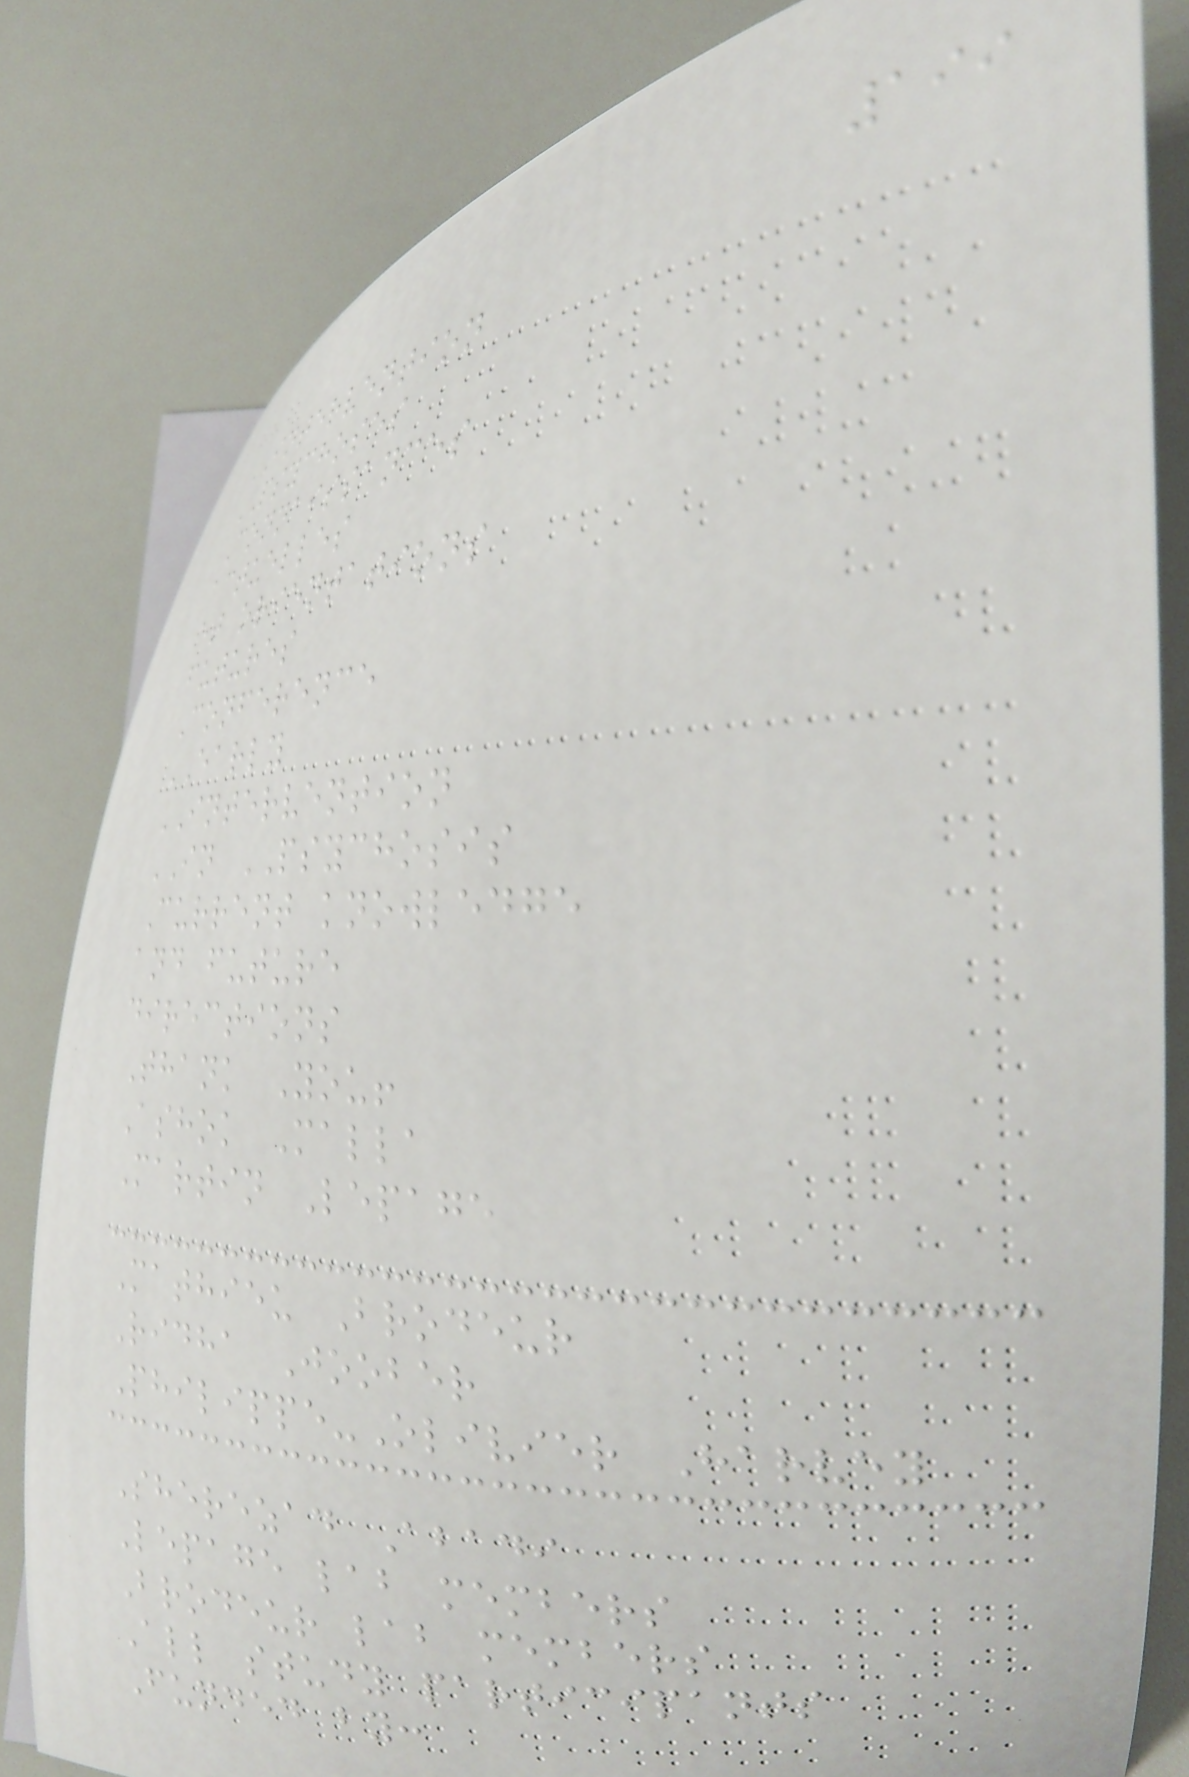199
INTERVENTION
PSYCHOSES
Connaissances
actuelles
et orientations
futures
Conference
EARLY
INTERVENTION
IN PSYCHOSIS
Current knowledge
and future
directions
Thank You!
Ashok Malla
Martin Lepage
Mathieu Brodeur
Ridha Joober
Philippe-Olivier Harvey
Sherezad Abadi
Lepage lab members
Brodeur lab members
All study participants
Funded by:
